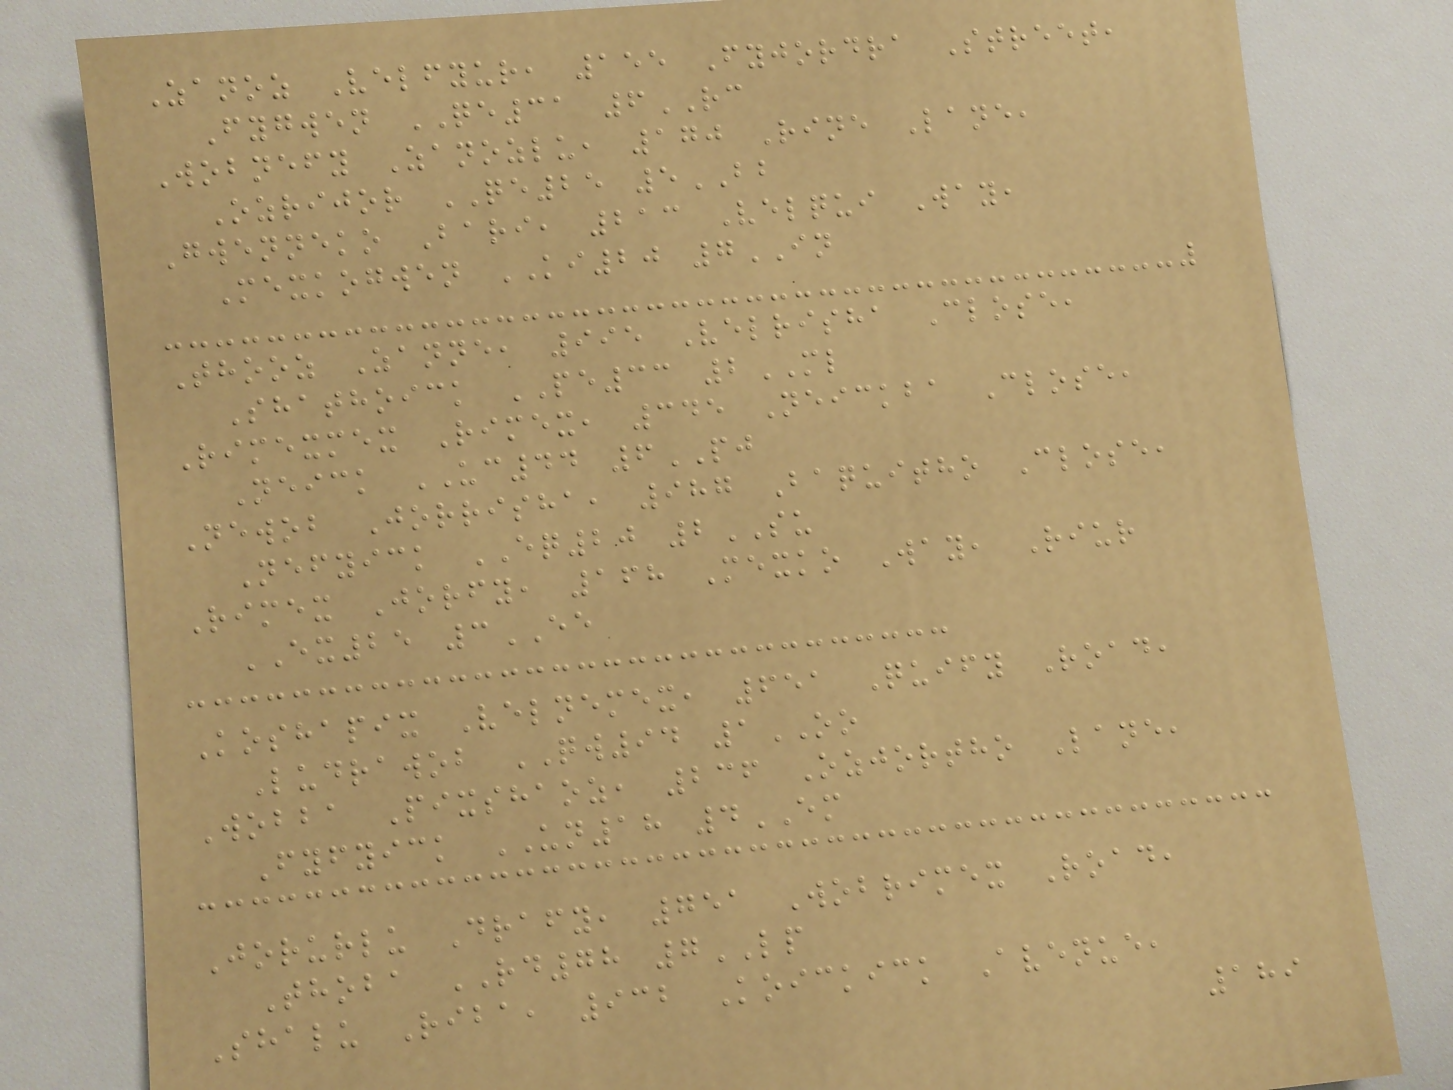Zanoz Velfyur, 155 Fyjordra Street,
Fygwen QE31 6RC
Wobnefy Zanozlu, 170 Rine Lane,
Ozrijor QE25 5BB
Gwenneko Bari, 213 Velqui Way,
Mexkogwen KI20 7IN
Thooz Zanne, 995 Velrisha Close,
Shathoick PE33 2ML
Rimexmex Rimex, 345 Neickba Close,
Neick UC44 6PJ
Newob Jorrisha, 987 Baquitho Close,
Nefyick EQ20 2SU
Rimex Jorfy, 168 Mexko Way, Riur
EX25 3EE
Koshapix Velnemex, 651 Quify Road,
Ludrawob QW94 1OO
Wobba Pixshaoz, 236 Ozjortho Lane,
Fyfyick UN18 4EM
Jorurlu Drafy, 751 Wobrimex Road,
Thoba RD78 7LP
Shalu Riba, 932 Koickick Avenue,
189
